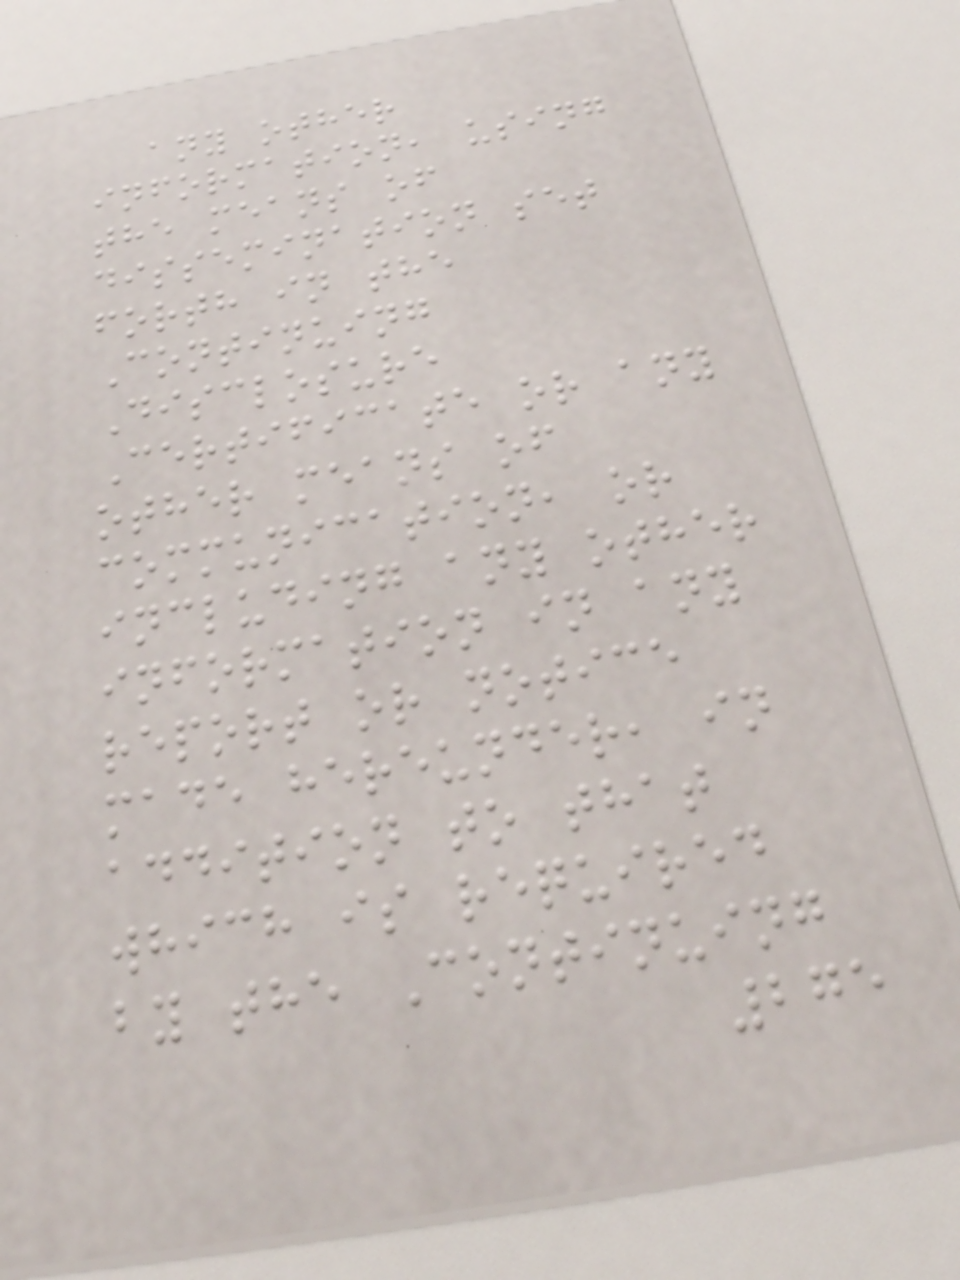any other
information, using
the means of
dissemination set
forth in the
Continuing
Disclosure
Certificate or any
other means of
communication, or
including any other
information in any
report or notice
made hereunder, in
addition to that
which is required
by the Continuing
275
